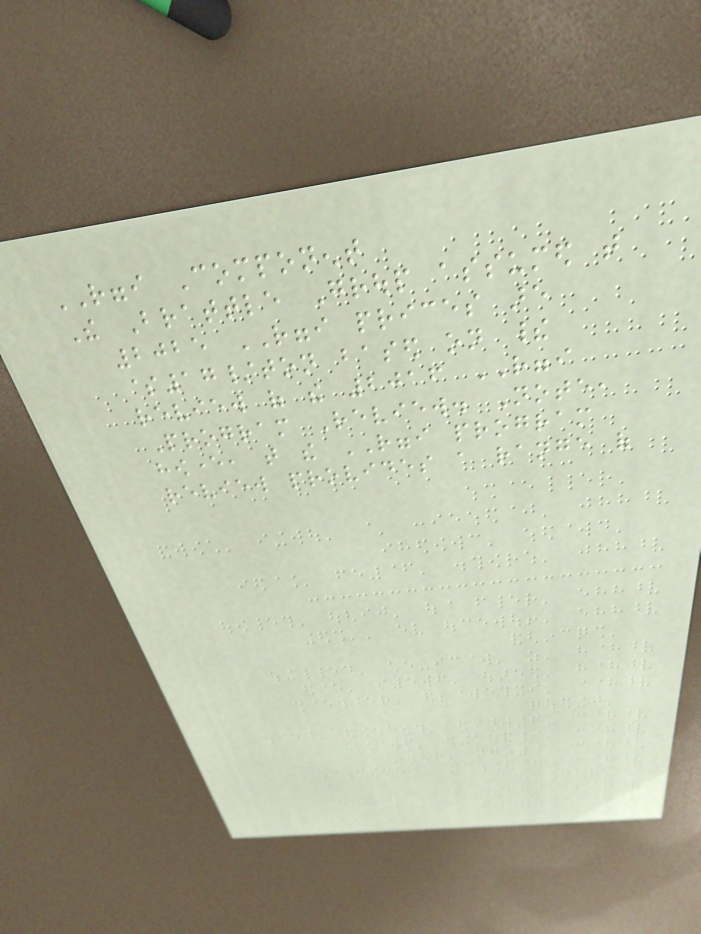RGGI Component
The Brattle Group assumed that
2025 RGGI prices are
$17/ton based on their
review of the 2016 RGGI
Program Review. Note,
however, that the RGGI program
review provides a range of
